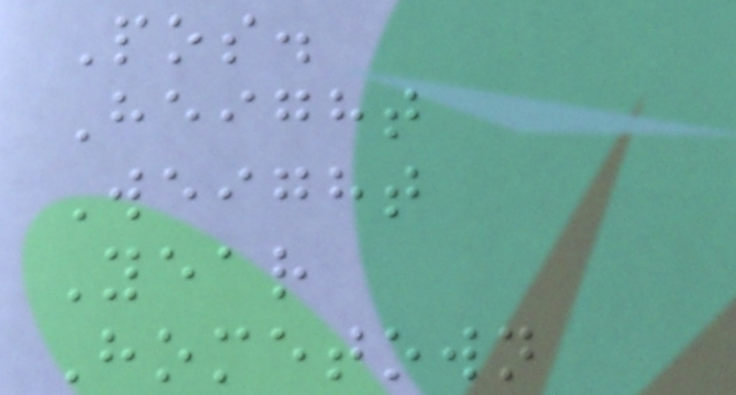Pos.
Height
Weight
Year
Hometown
